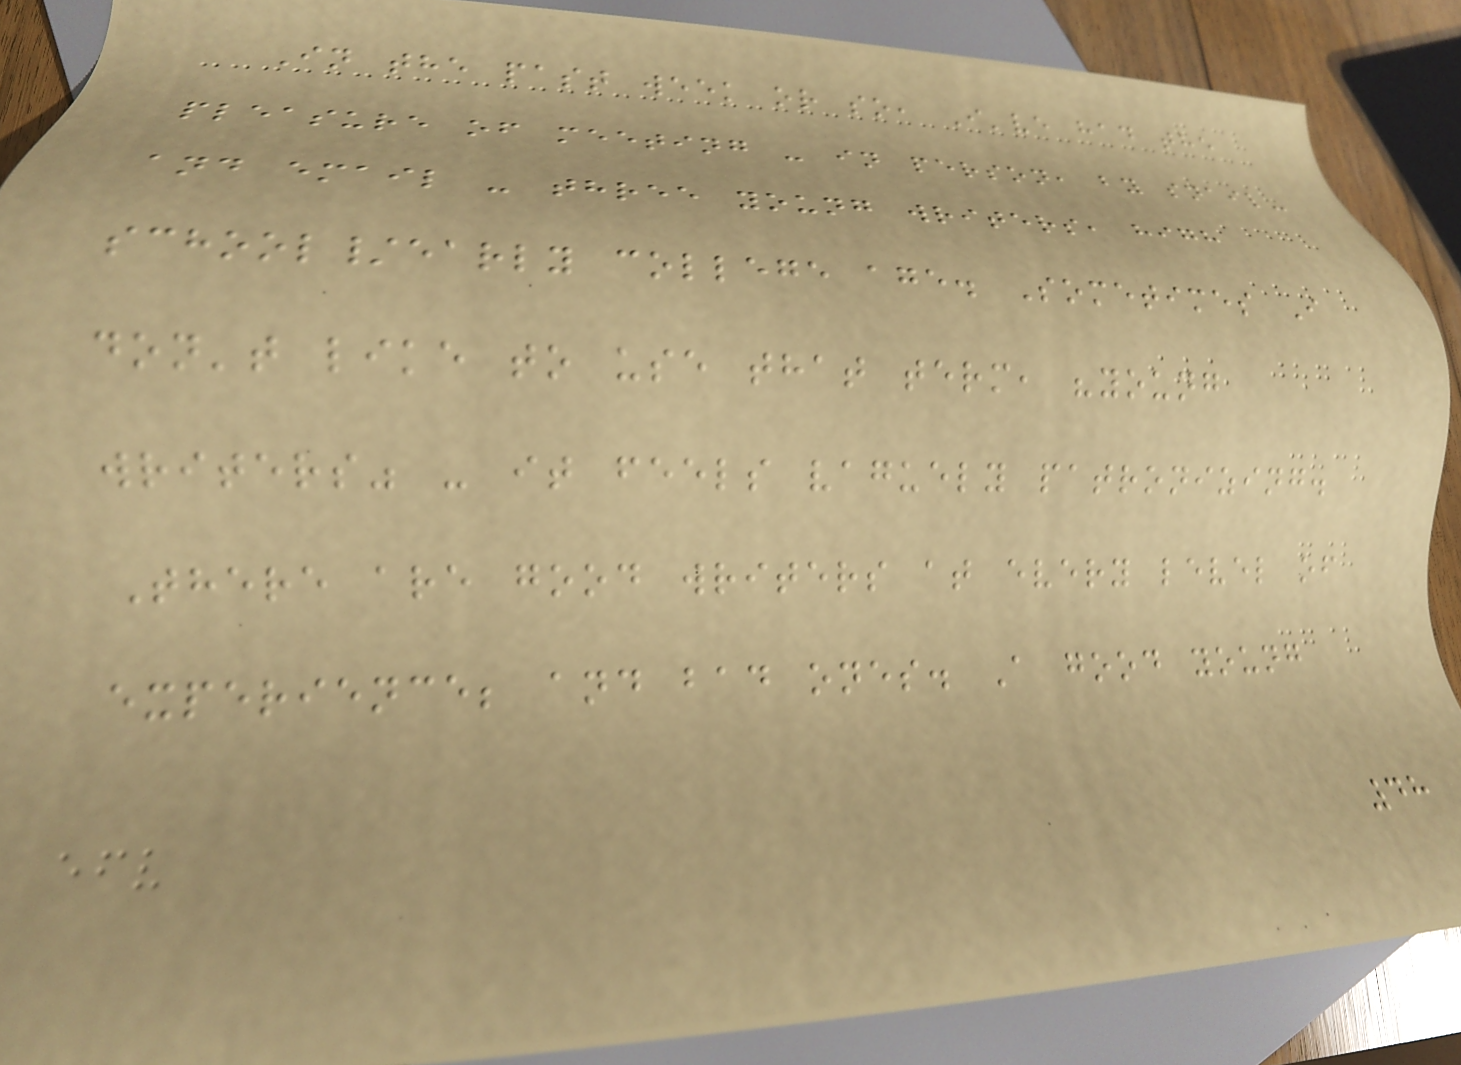In the past week or so, I've had the
pleasure of meeting - in person, by snail-
and email - three young writers, high
school/early college age. Sometimes I
don't like to use that term, "young
writers" - it feels vaguely patronizing.
There are good writers at every level of
experience; and bad ones. A good young
48
